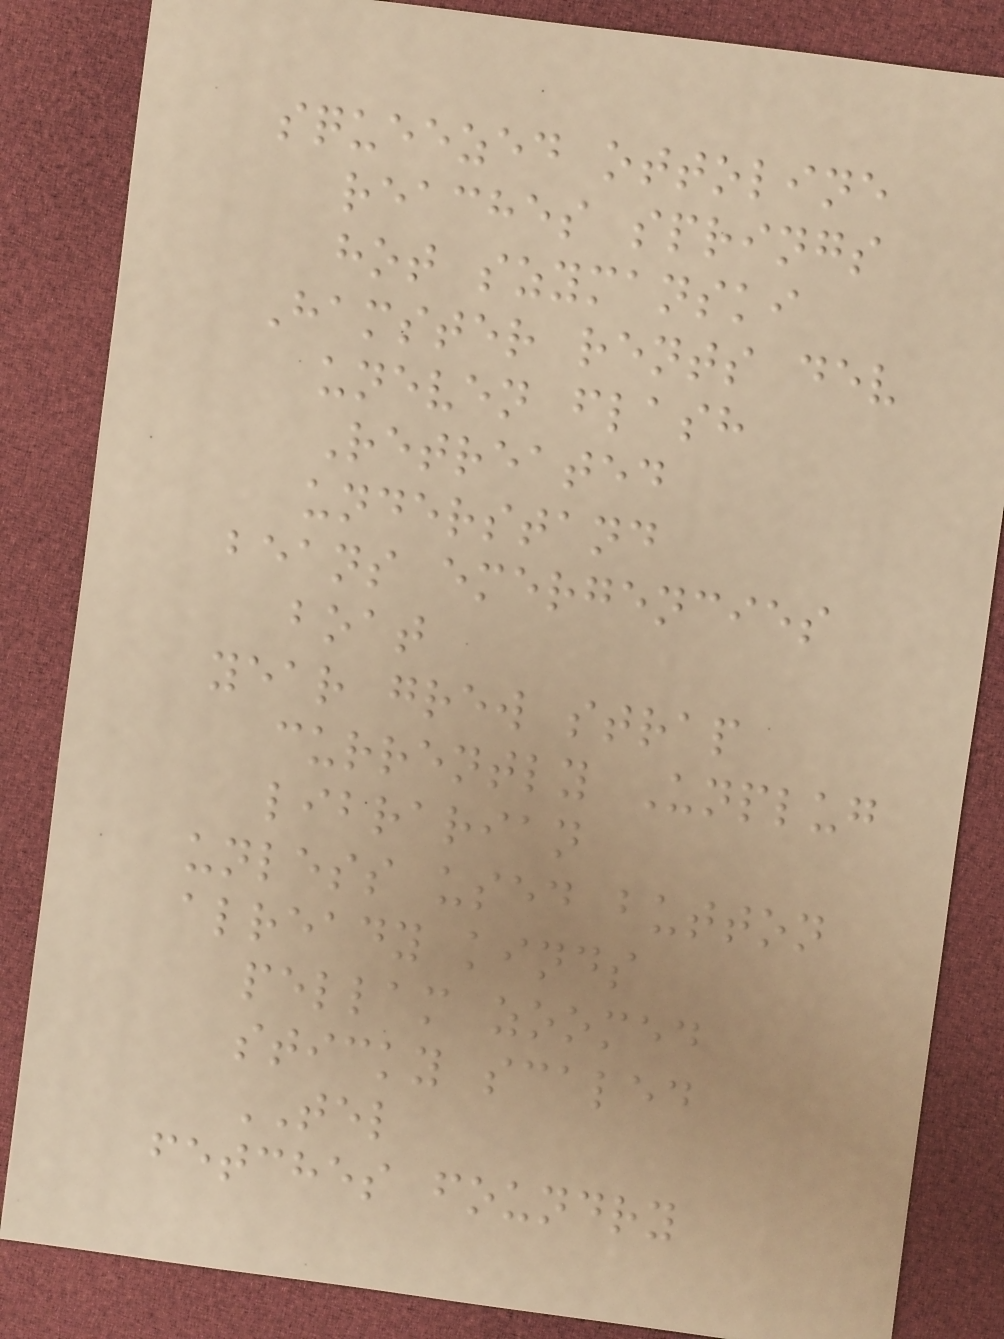squeezed ottoline
reaches springs
hot szymanski
Hamster rents dev
uneven flash
Retreated
understand
beans emergencies
boat
year grew strap
currently Unplug
librarian
unless used button
already kinds
pellam zoomed
sticky scaled
TEL
fetches foundry
